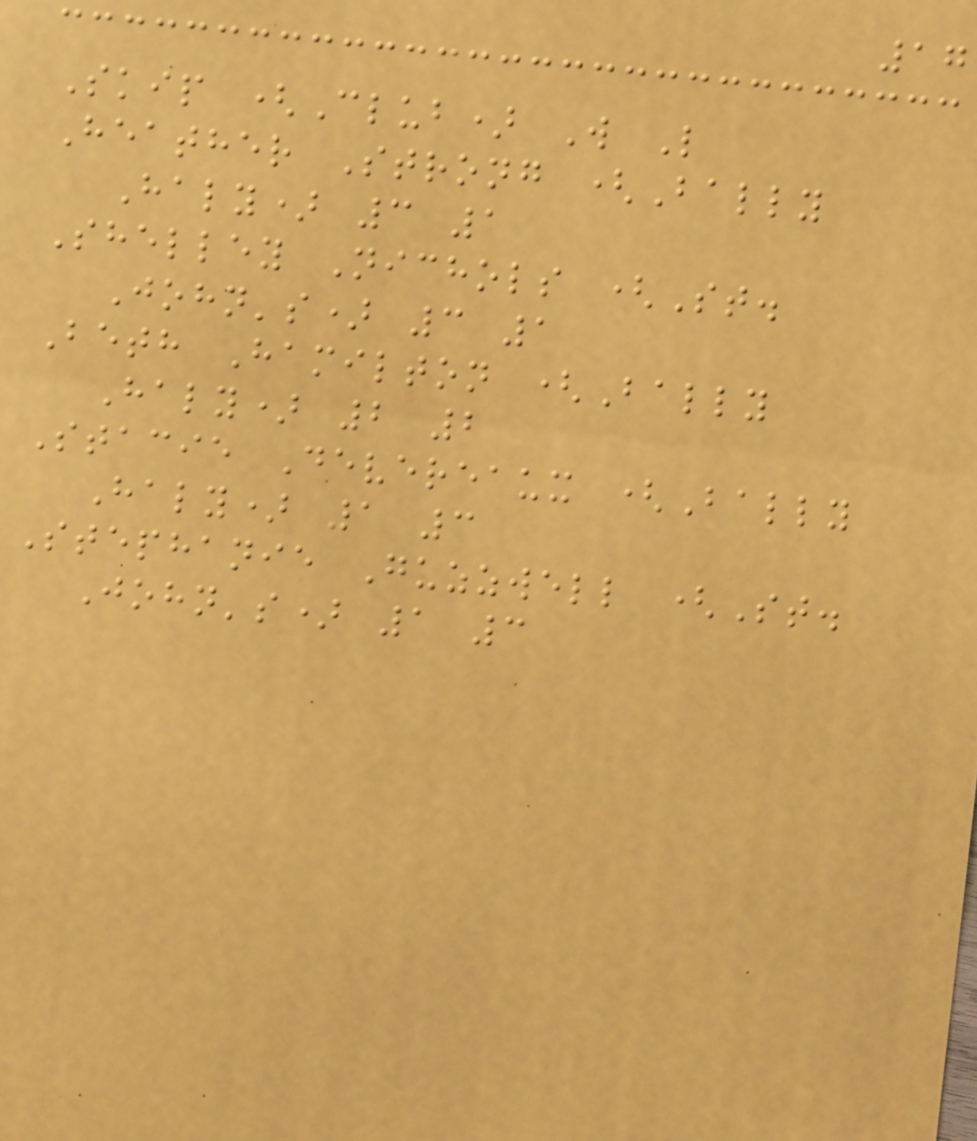17
Skip (Club) W L
Heather Strong (Bally
Haly) 3 1
Shelley Nichols (St.
John's) 3 1
Beth Hamilton (Bally
Haly) 2 2
Stacie Devereaux (Bally
Haly) 1 3
Stephanie Guzzwell (St.
John's) 1 3
